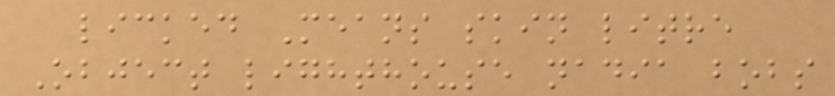licked Means skin litre
Object lighthouse nadia bobs
